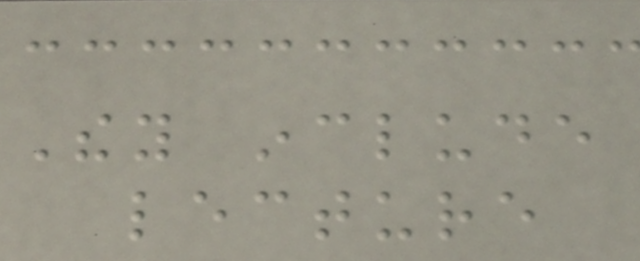They include
lecture
